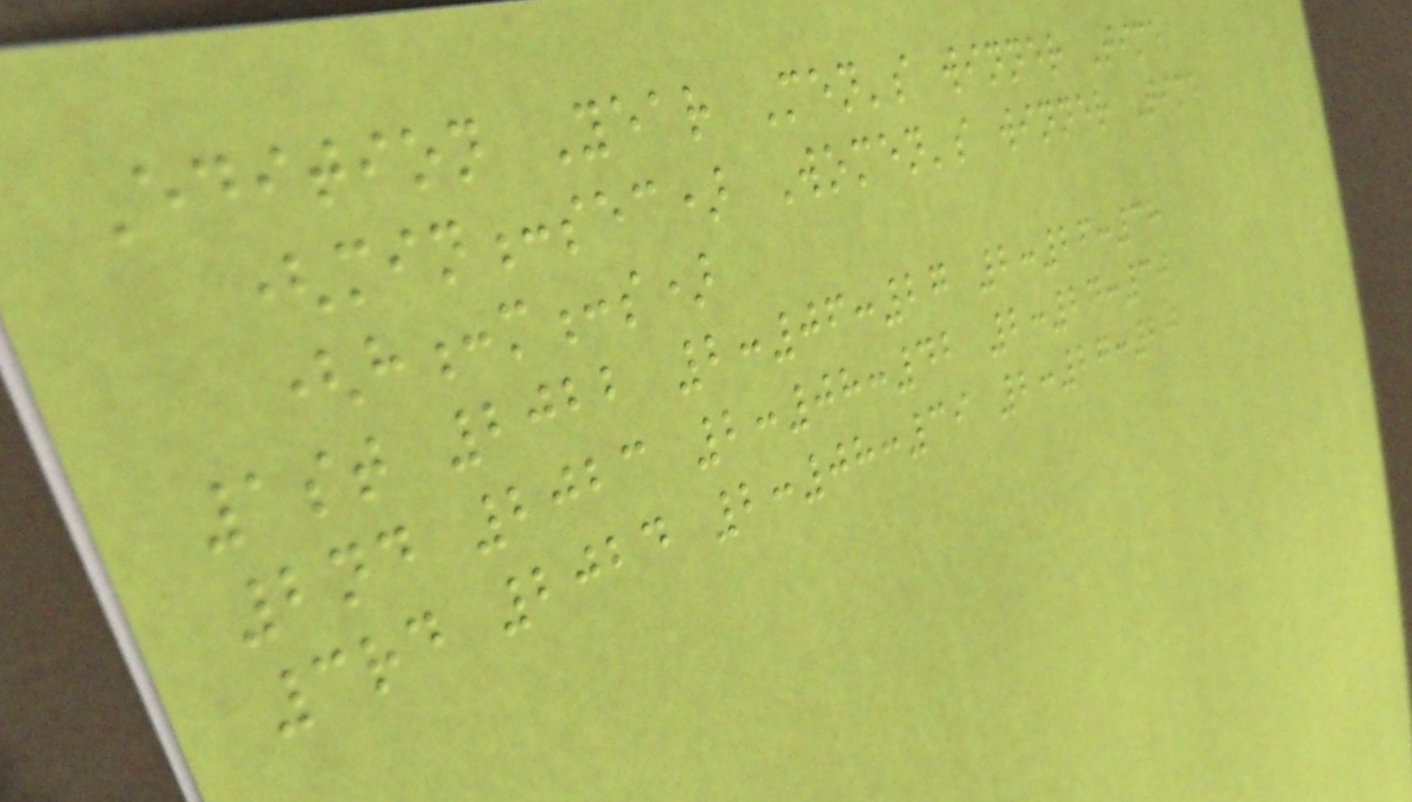Edition Year Men's winner Time
(min:sec) Women's winner Time
(h:m:s)
1st 2022 2:06:27 2:26:38
2nd 2023 2:08:42 2:24:30
3rd 2024 2:08:39 2:27:20
